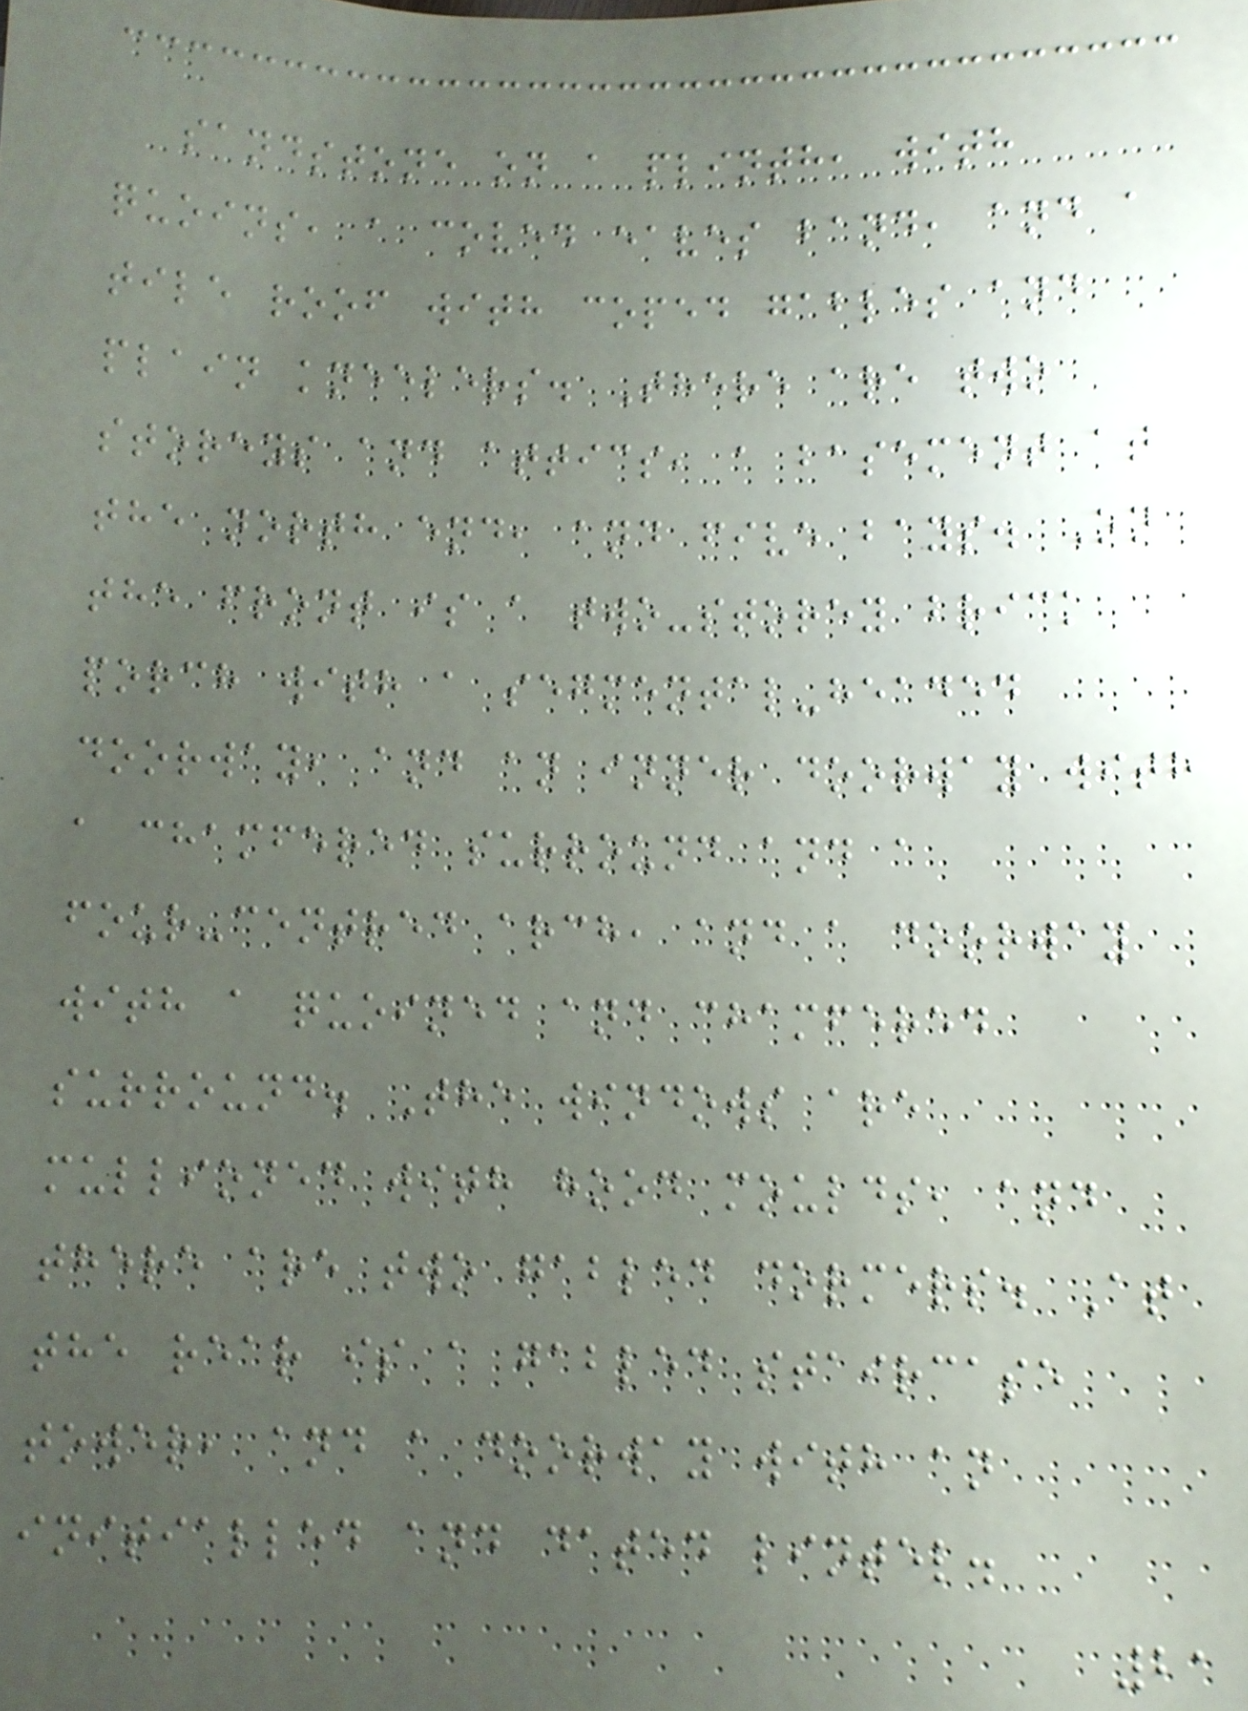sandstone on a plinth, with
quoins, a coved eaves band, and a
tile roof with coped gables and
plain kneelers. There are two
storeys and attics, a basement at
the north end, and five bays. On
the front is a two-storey brick
porch with a segmental-headed
doorway, and an inner doorway with
a chamfered surround and a
four-centred arch, and a doorway
with a quoined and chamfered
surround. The windows are
mullioned with hood moulds, and
there are two gabled dormers. At
the rear is a gabled staircase
tower, and a doorway with an
initialled and dated lintel.
21
